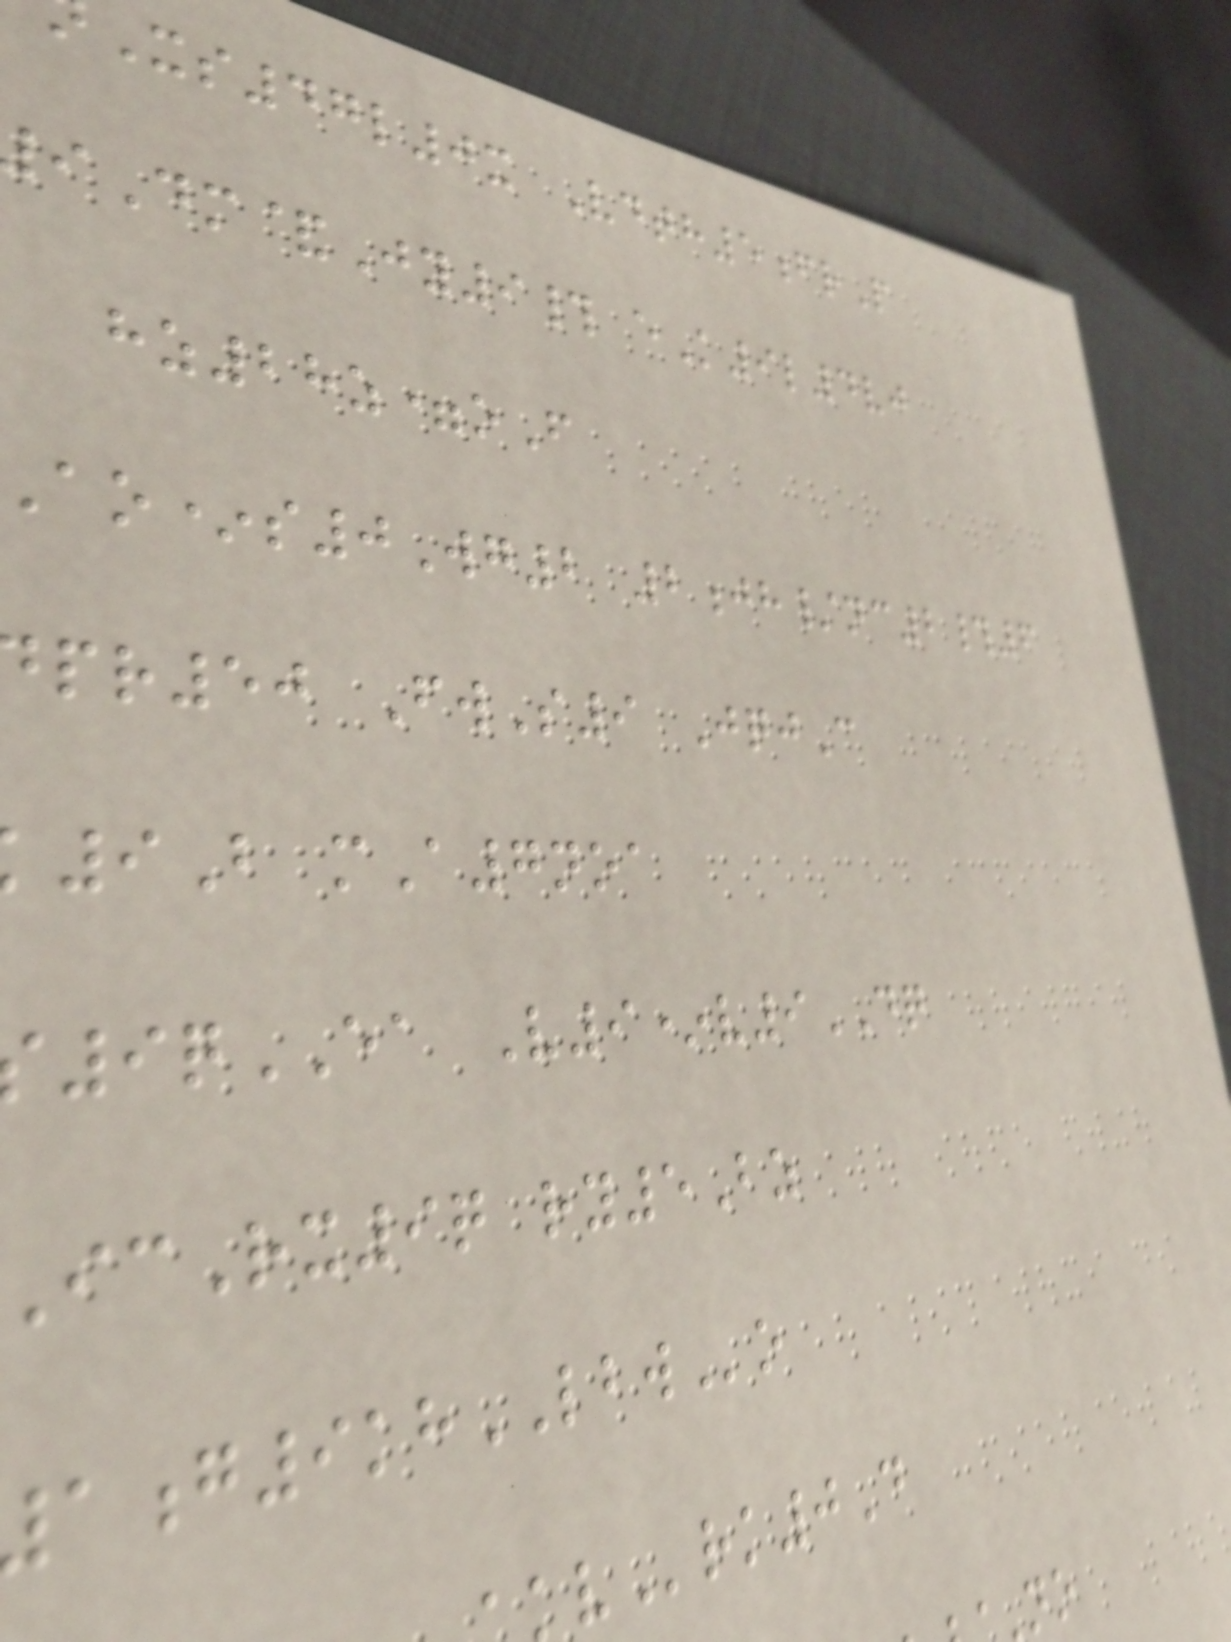Xs47l0x Vdth5frP
Dm&Jy9# eK9l4vj
hz28z=oF
o*s0Wg2 2jh/nc2#6
pr50 FwS9 JqjC
9B mA7noa
9qEA V9*v9DQ
cRx9q ry5Bz
g9khLBWo
rk0D
